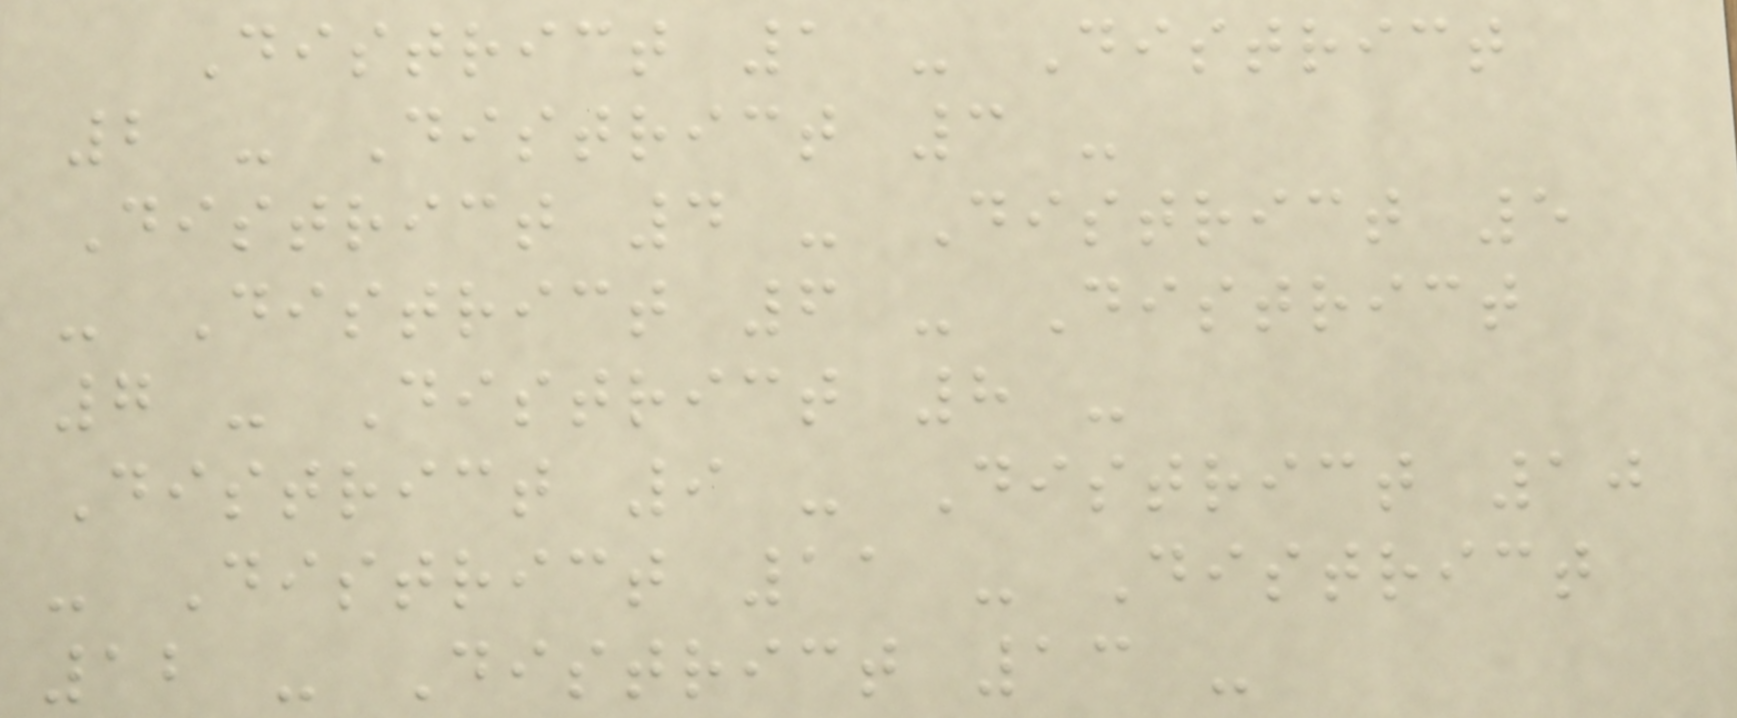District 1 - District
2 - District 3 -
District 4 - District 5
- District 6 - District
7 - District 8 -
District 9 - District 10
- District 11 - District
12 - District 13 -
